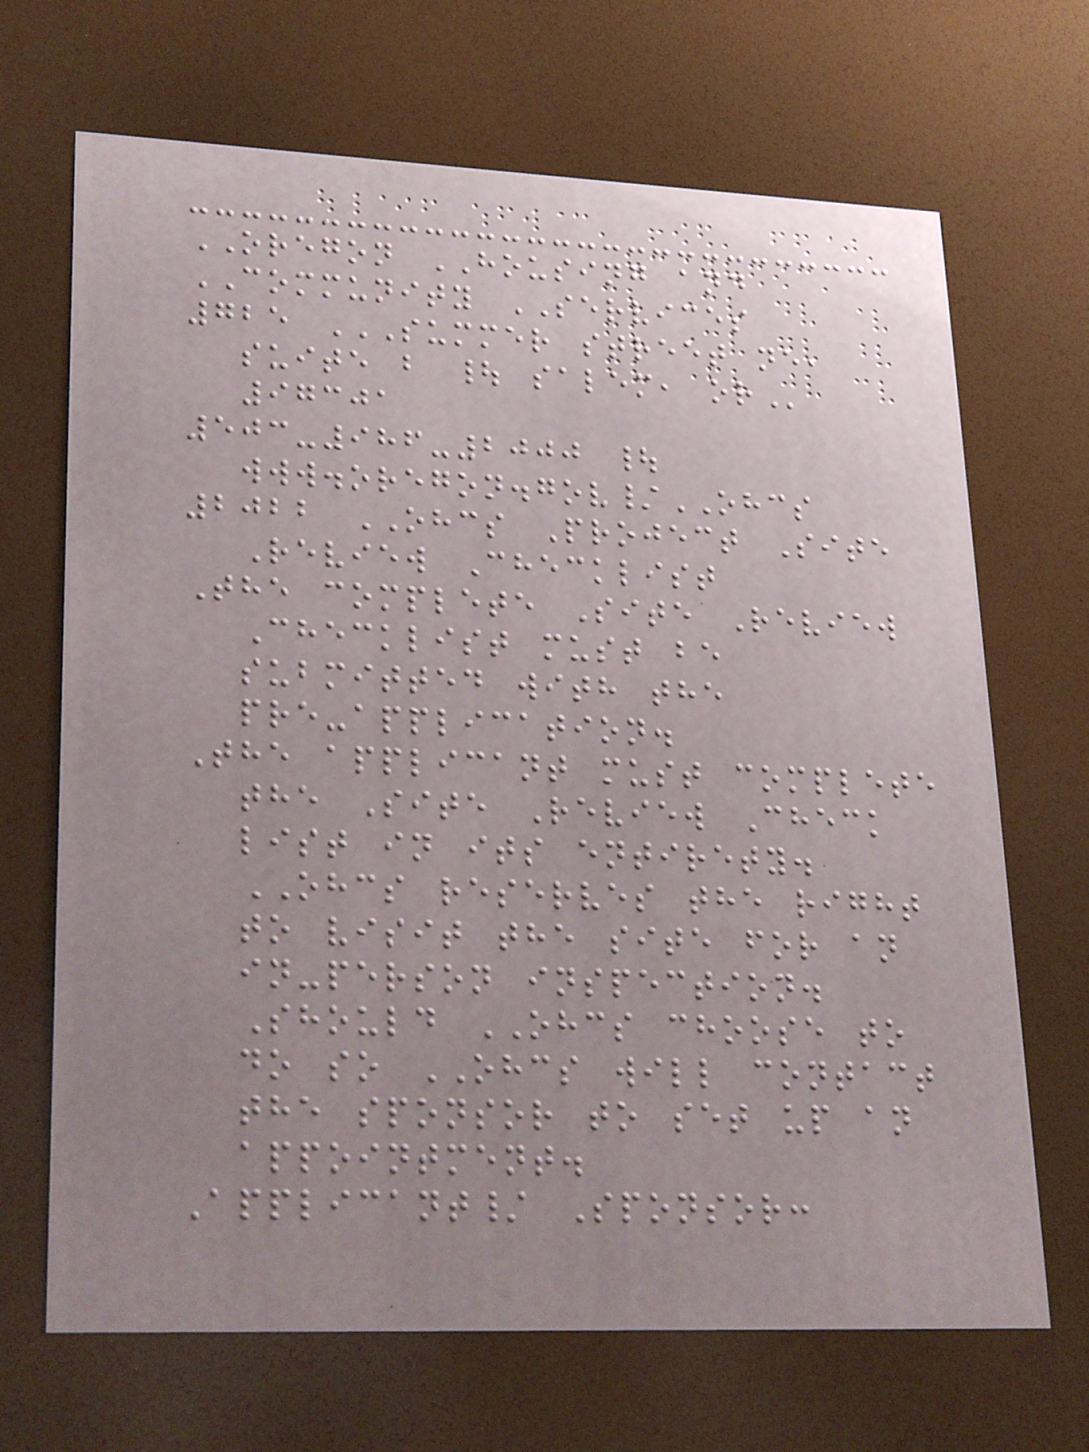OREGON HOUSING and
COMMUNITY SERVICES
725 SUMMER STREET NE,
SUITE B | SALEM, OR
97301
503-986-2000 |
www.oregon.gov/OHCS
2022 OHCS Project Site
Review Checklist
The complete Site Review
Checklist must be
submitted with the
pre-application.
The applicant must complete
the Site Review Check
list in its entirety.
OHCS reserves the right
to visit the site for an
in-person inspection.
Should OHCS choose to
do so OHCS will contact
the sponsor to set up an
appointment.
Applicant/ Sponsor:
